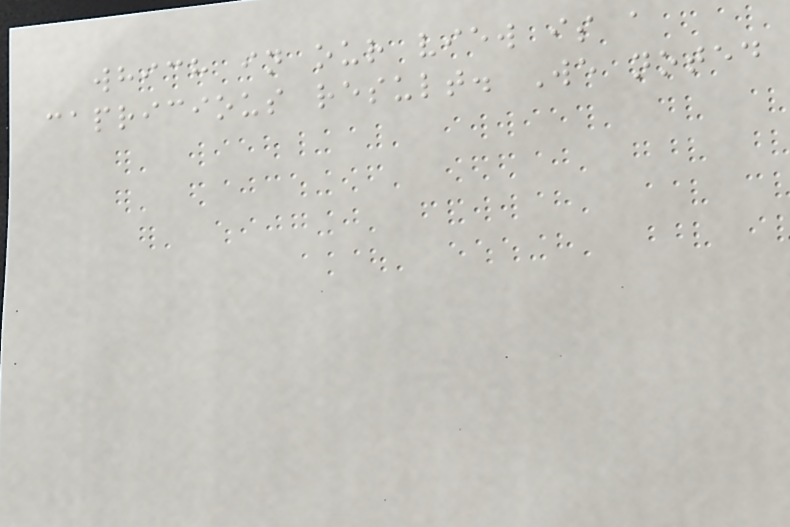which in our view is a
capricious result. We noted
